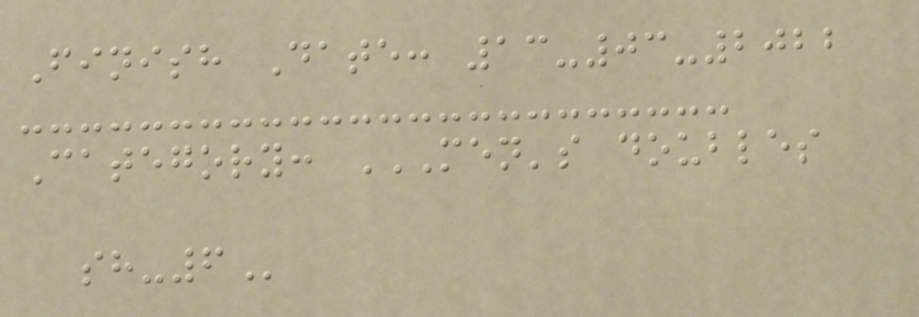Finish Date: 13-03-2022
Category: MEN'S DOUBLES
SH-6
